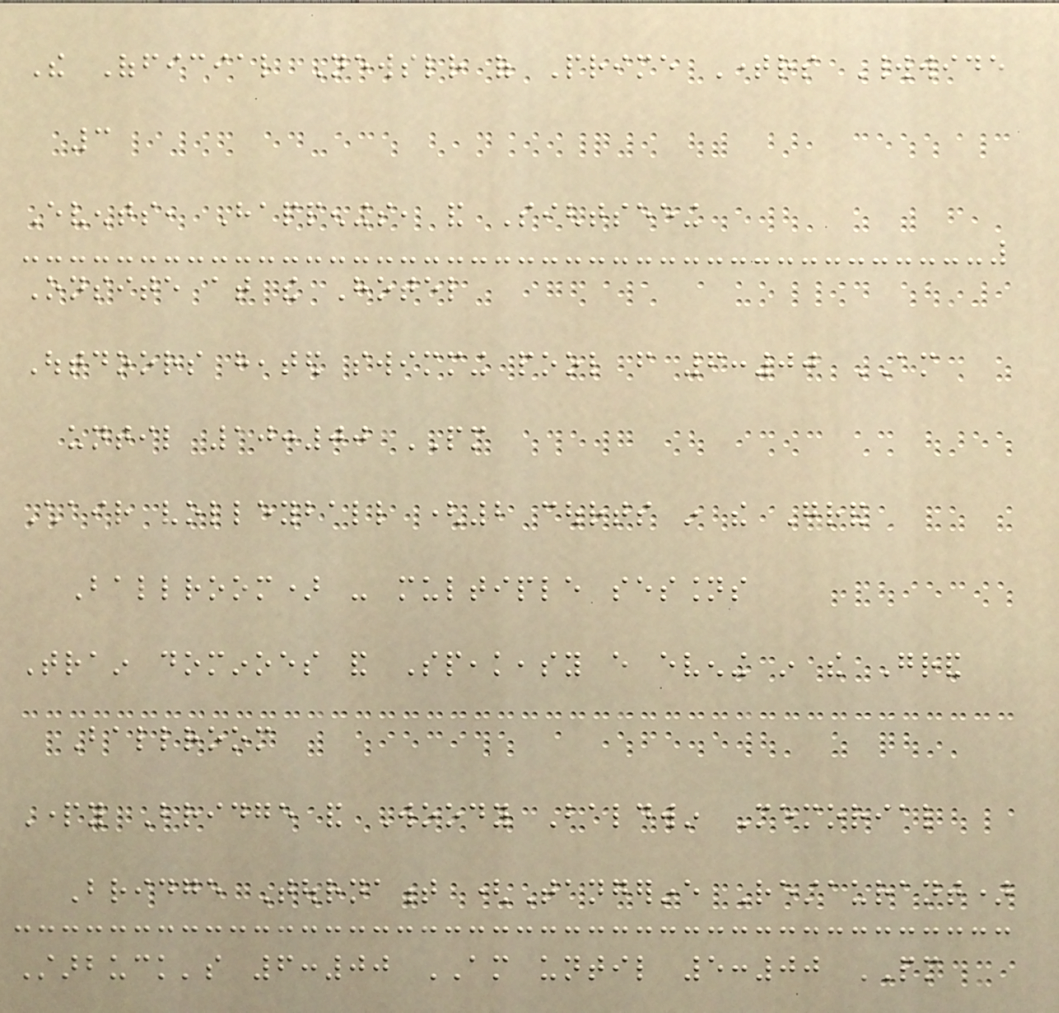The Official Newsletter of Prime Timers Worldwide
3
Events, Happenings, and Sightseeing
Onsite at the Hotel
Outdoors heated swimming pool from 6:00 AM
until 10:00 PM
Chair volleyball (2 courts in the Grand
Ballroom) - multiple sessions
Train dominoes and Speakeasy every evening in the Grand
Ballroom
Party Bridge and Woody Baldwin Memorial
Bridge Tournament (Tangerine Restaurant)
Starbuck's 6:00 AM until 5:00 PM
